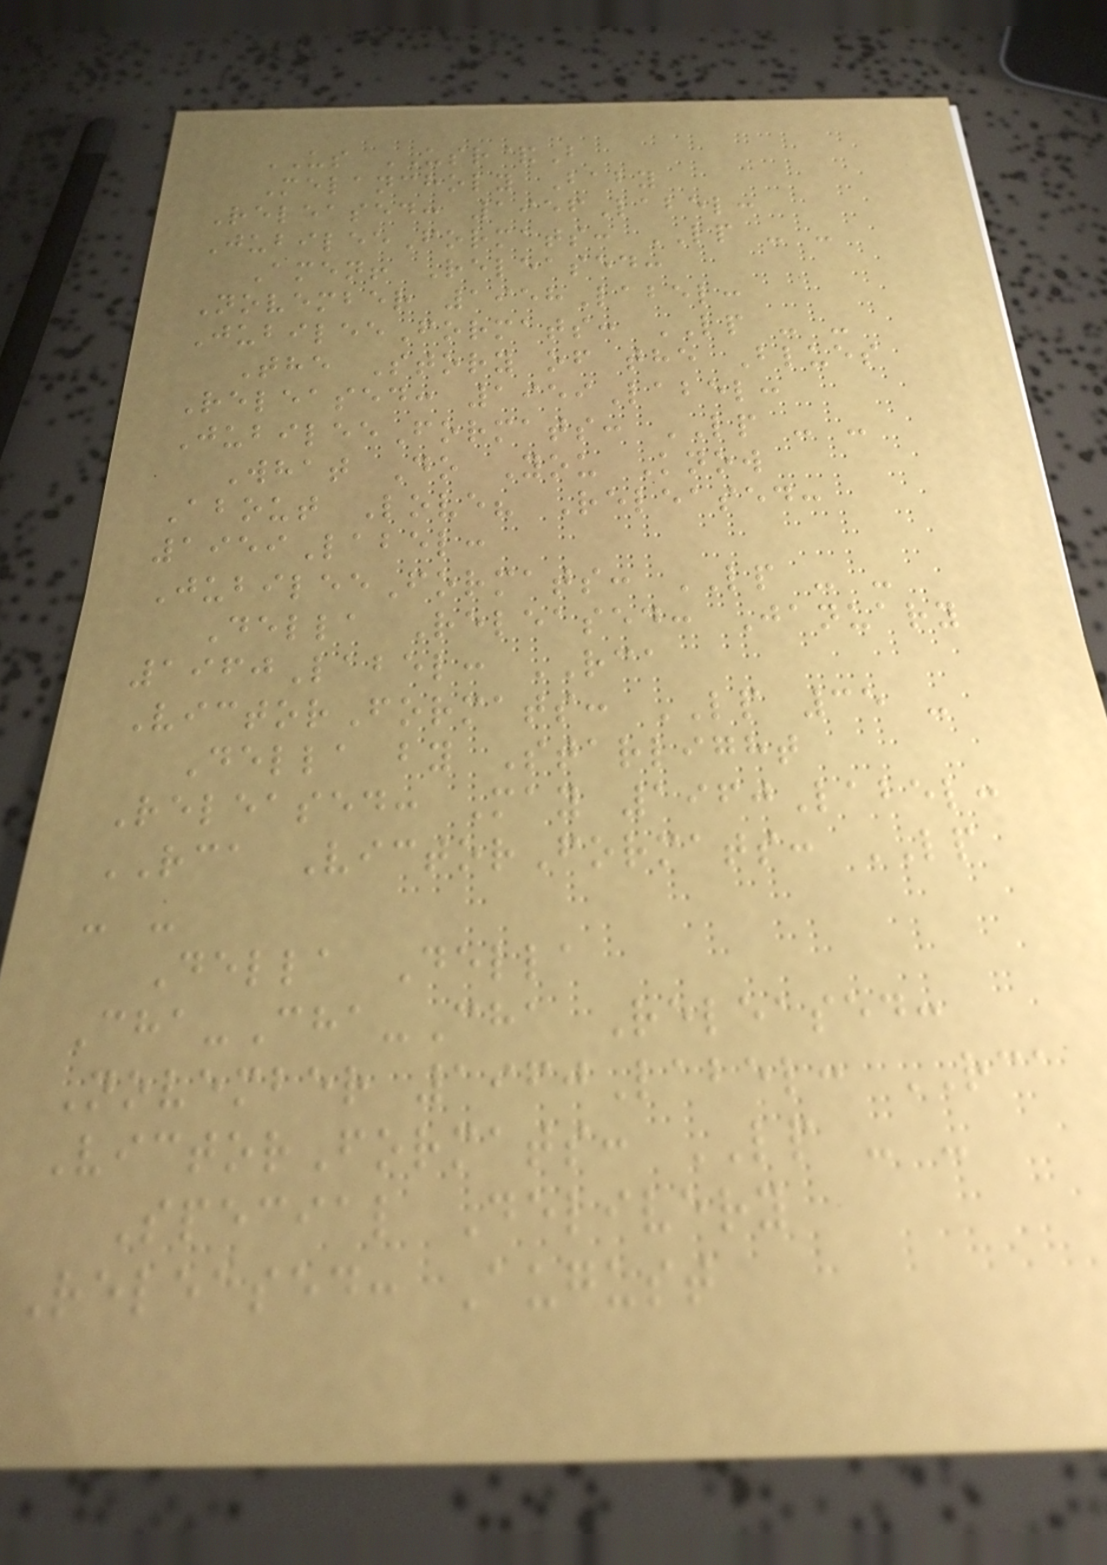US USR&B
Melancholy Baby
Released: 1956Label:
JubileeFormats: LP - -
Amen! Released:
November 1958Label:
JubileeFormats: LP - -
The Story of the Blues
Released: 1959Label:
JubileeFormats: LP - -
What Do You Know
About Love? Released:
1959Label:
JubileeFormats: LP - -
Della Released: January
1960Label: RCA
VictorFormats: LP 35 -
Della by Starlight
Released: May 1960Label:
RCA VictorFormats: LP
- -
Della Della
Cha-Cha-Cha Released:
November 1960Label: RCA
VictorFormats: LP - -
Special Delivery
Released: August
